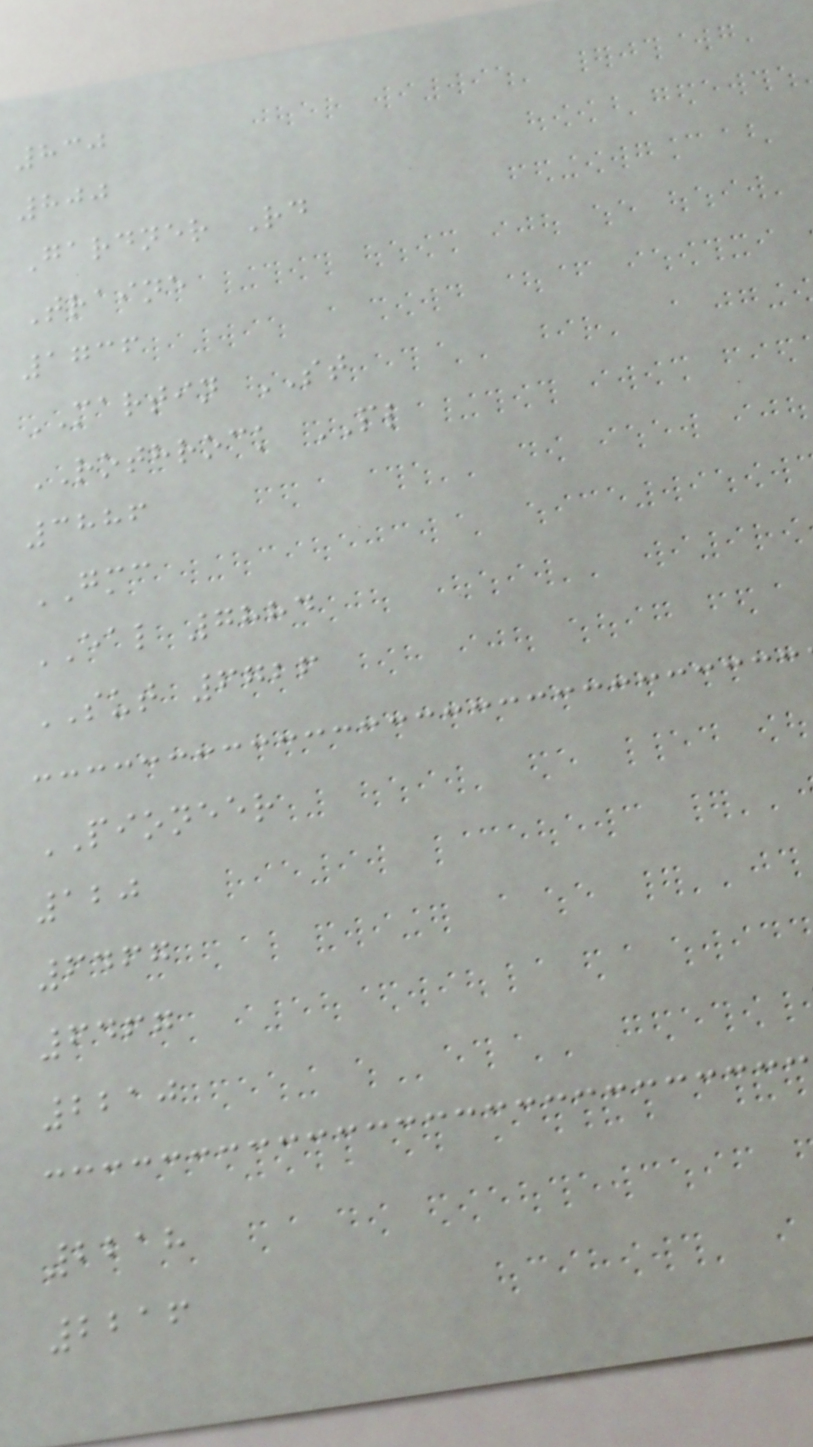830
800
Gardner Rd
Traine
1736
MARTIN ST
ROTHROCK PL
3886
GMC
EAL 7884
SUT 6726
PIONEER
120
6467
6467
2210
2218
2216
